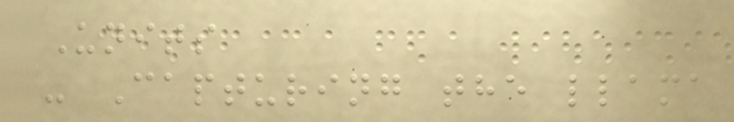Units
- Capturing the llama
